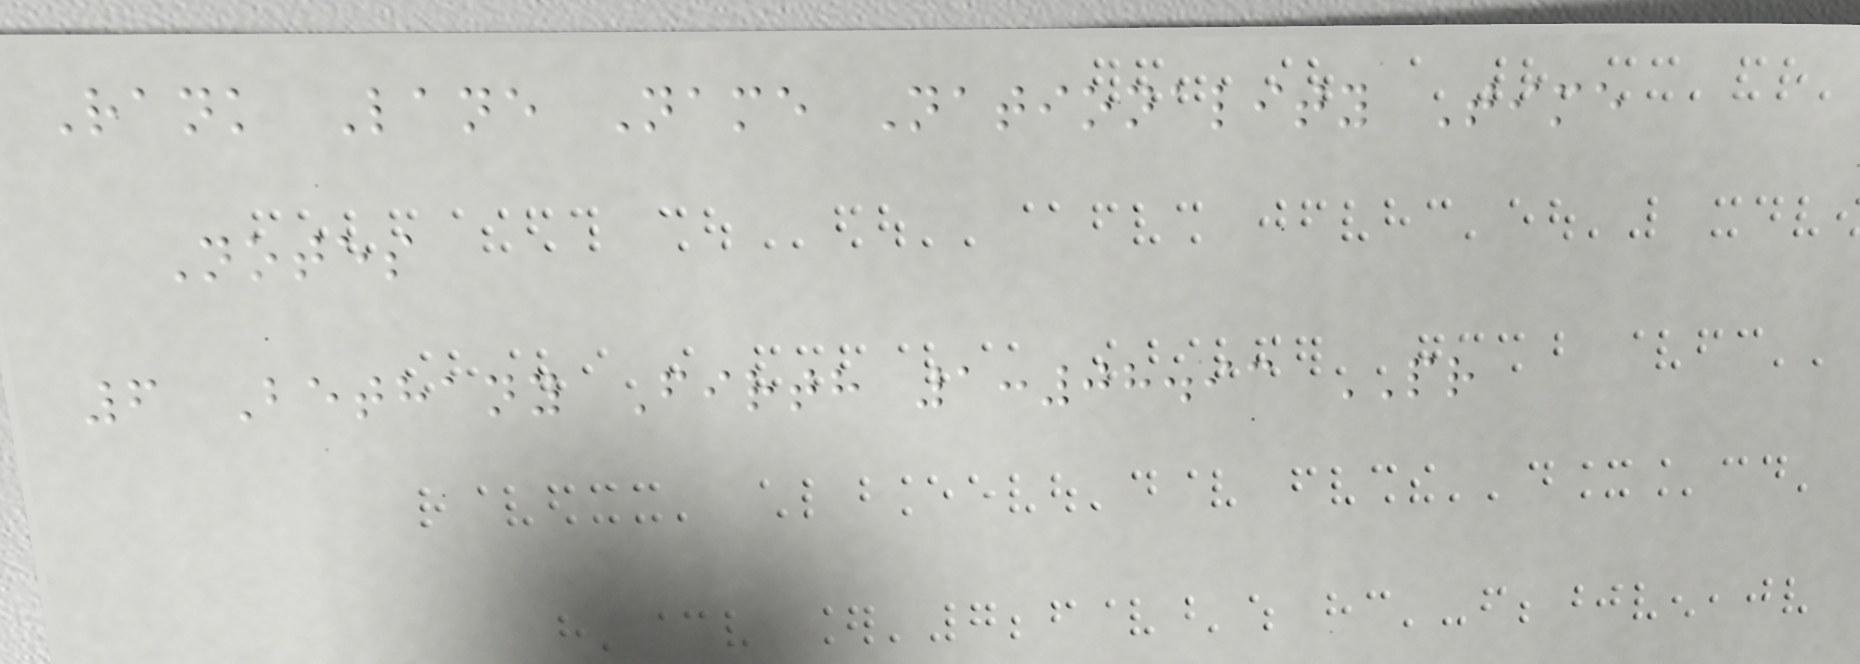Rank Lane Name Nationality Time
Notes
6 Bethany Firth 1:08.93 PR
